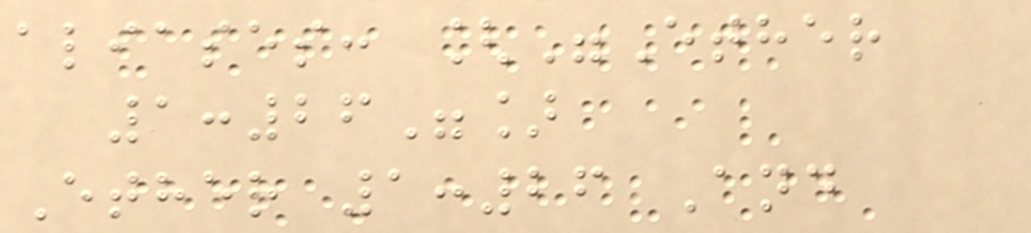aliases: ["Ether
1:26"]
Ether 1:26 And
